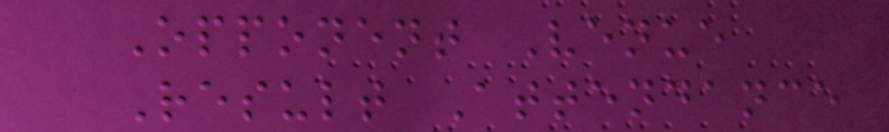Opponent Venue
Result Attendance
